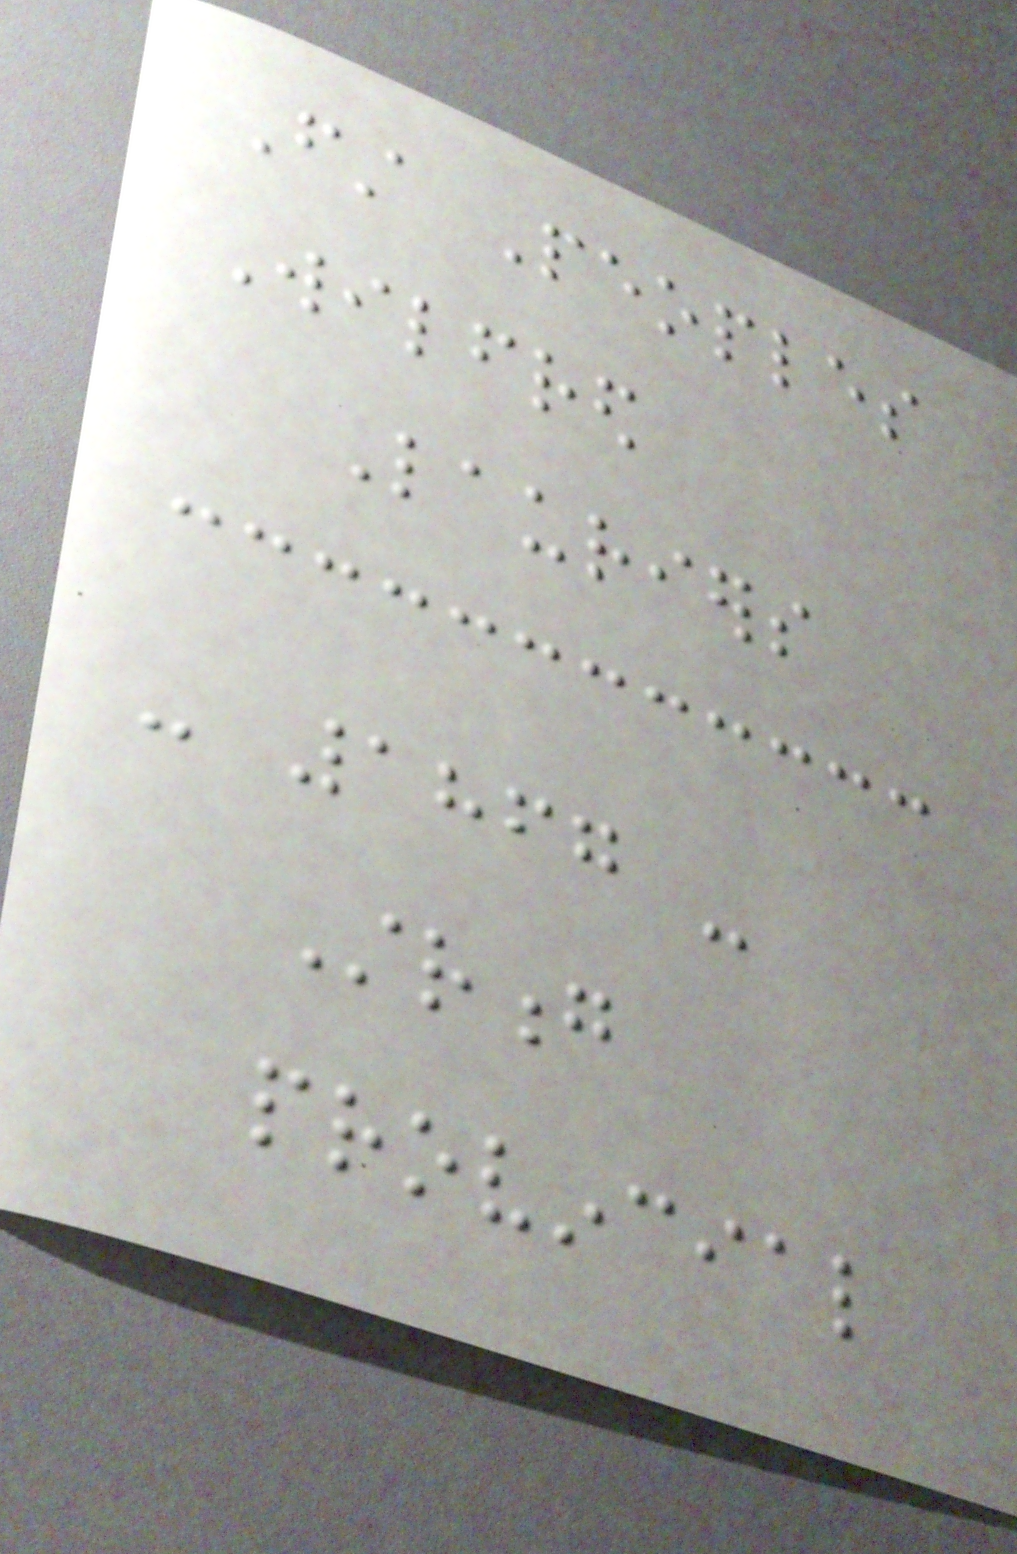First Peoples
Wilfred
Lauriers
- 1867 -
Strong
provincial
